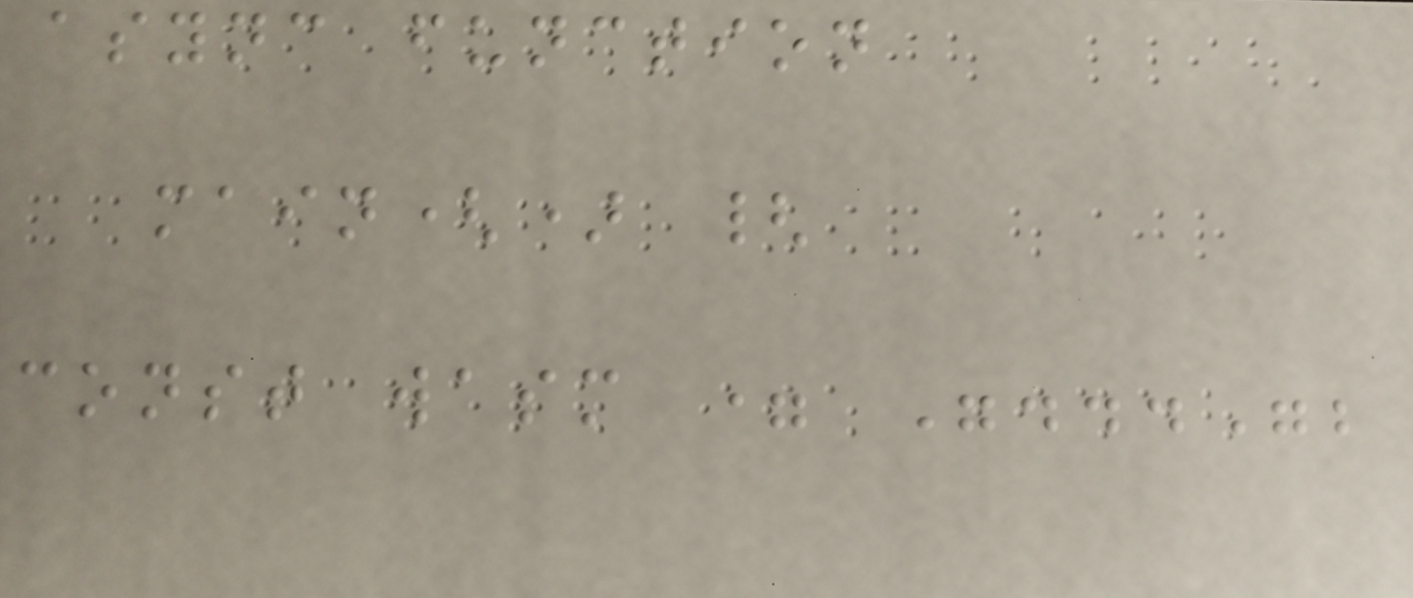async function
main() {
const wasm = "...";
